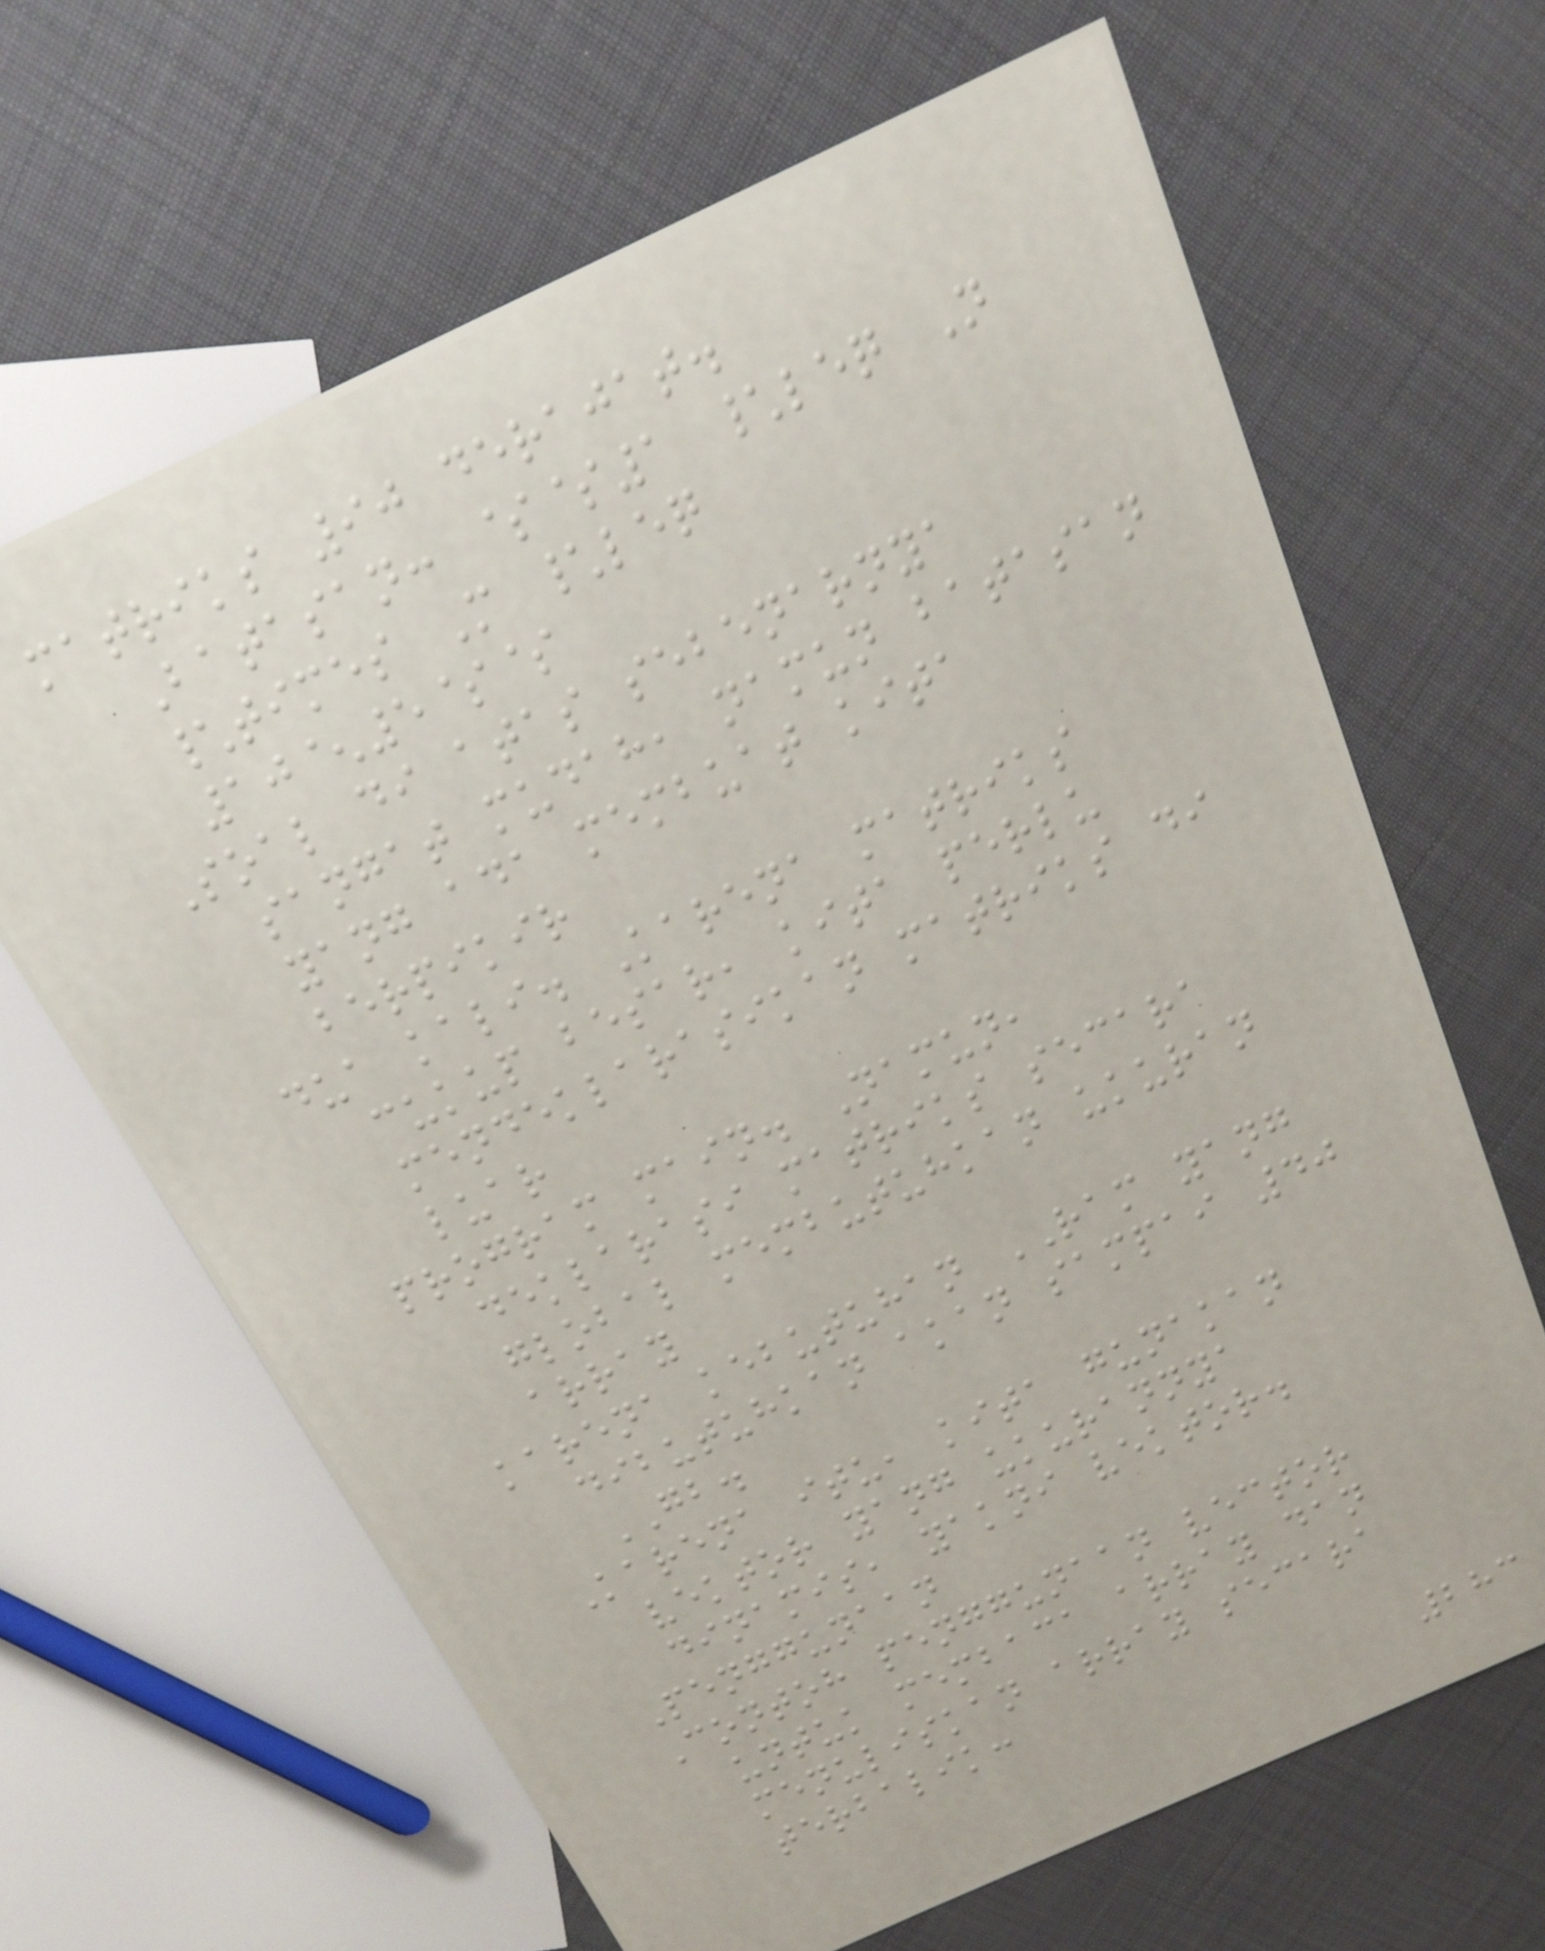matriks 90 derajat.
Batasan: $$1 \leq N
\times M \leq
10^5$$
Soal di atas sebenarnya
sangat mudah, namun batasan
yang ada membuat kita
berpikir
dua kali. Karena matriks
cukup besar, kita perlu
mendeklarasikan matriks di
luar
program main. Namun,
deklarasi matriks secara
global membutuhkan ukuran
array
karena kebutuhan RAM yang
dibutuhkan akan sampai 40
GB.
Karena itu, kita gunakan
vektor yang ukurannya
dinamis, yakni vektor.
Penggunaan
Contoh penggunaan vector
untuk membaca array dan
menuliskan array secara
terbalik:
283
